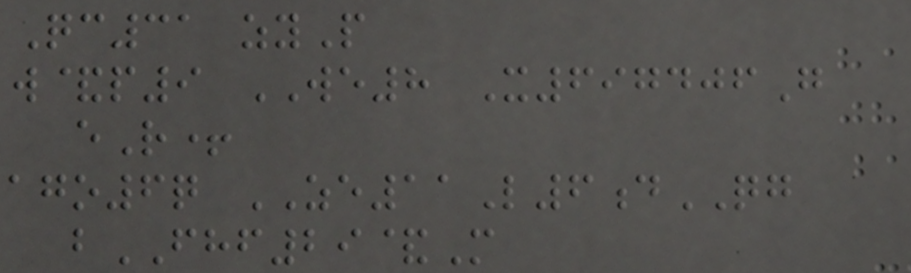Qc31 zyP
w&p9 WE8 X697406G
eR+
ago6q ZE11L6dQG
bFHF29&M
